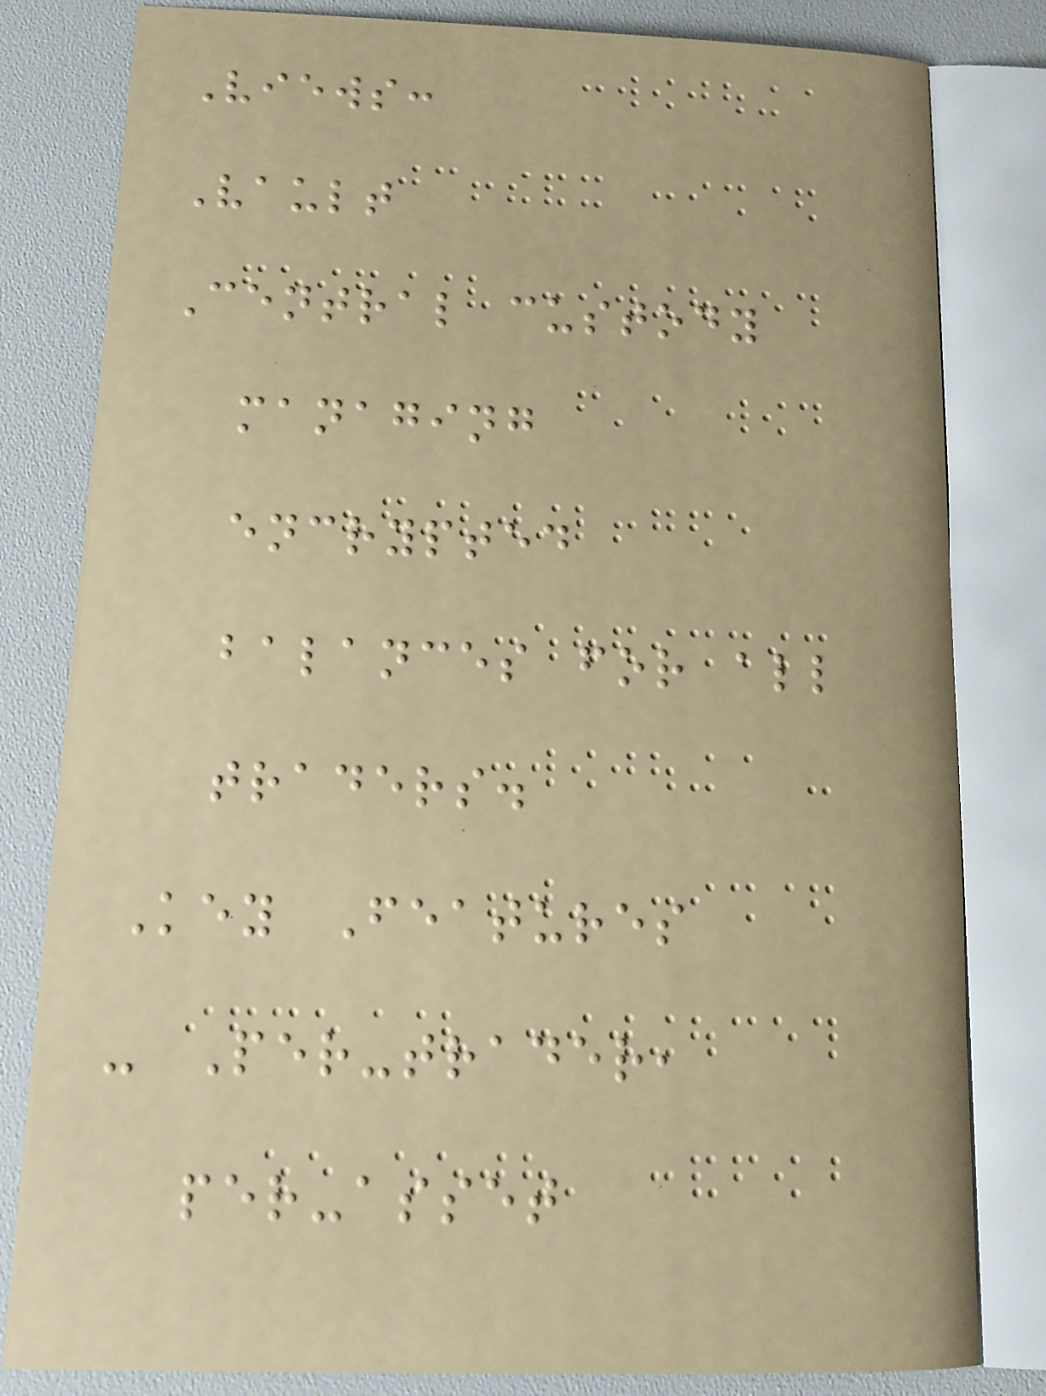Views:
Vault
Central custody
managing
encrypted
balances for all
traders.
Key Features
- Per-trader,
per-asset
